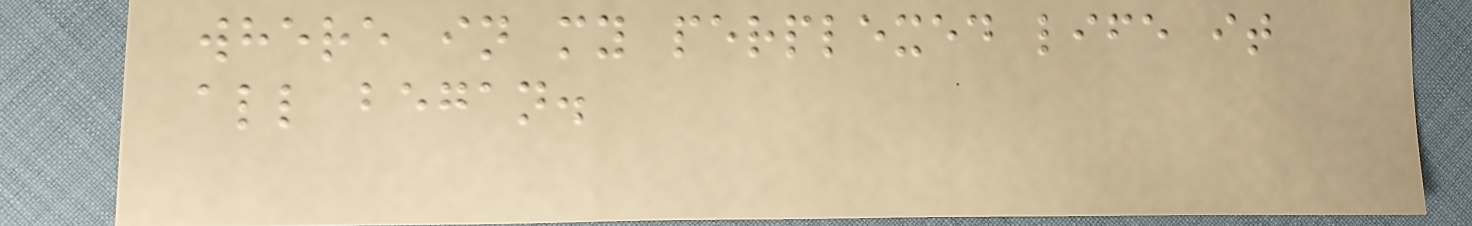where in my perplexed life it
all began.
